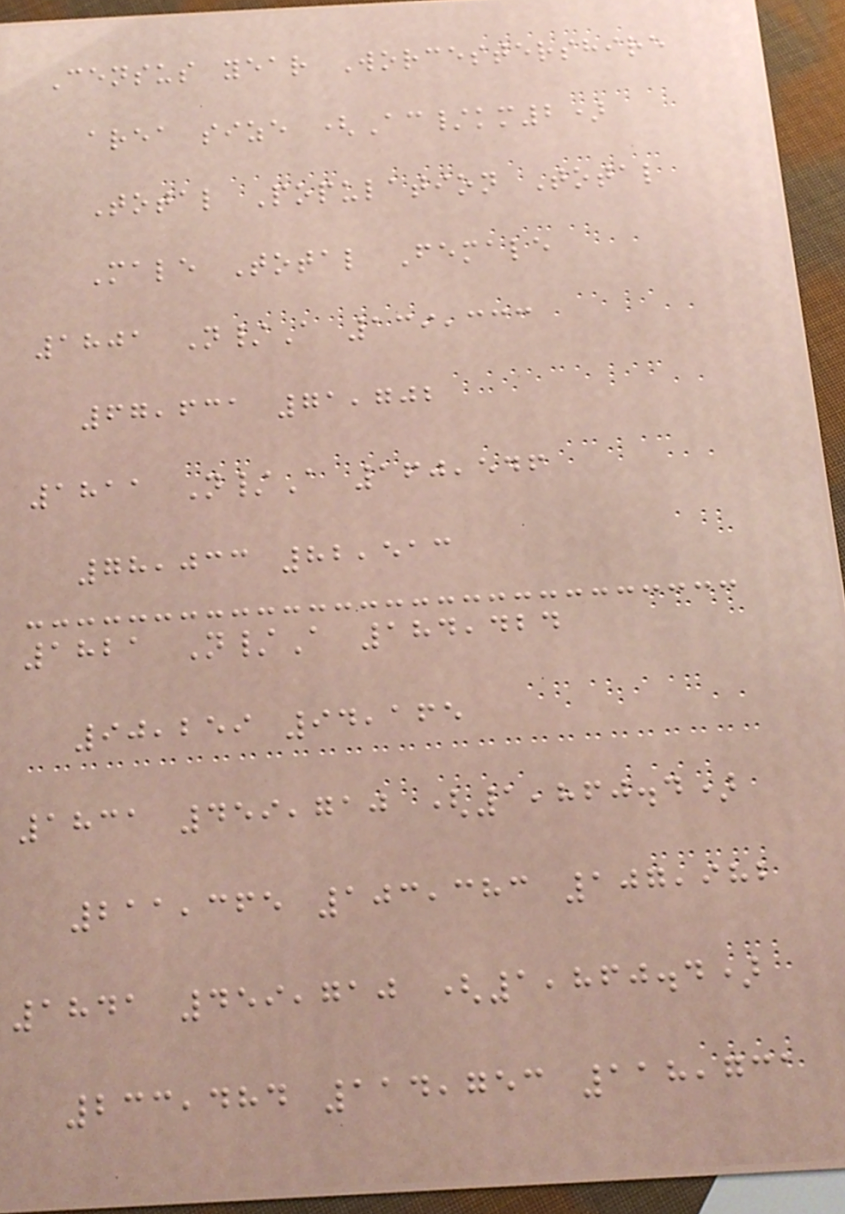Census year Worcestershire
area size (Ac/km2)
Total Population Total
Male Total Female
1801 N/A 139,333
67,631 71,702
1811 N/A 160,546
78,033 82,513
1821 N/A 184,424
90,259 94,165
1831 459,710 (1,860.4)
211,365 103,383 107,982
1841 459,710 (1,860.4)
233,484 114,753 118,731
